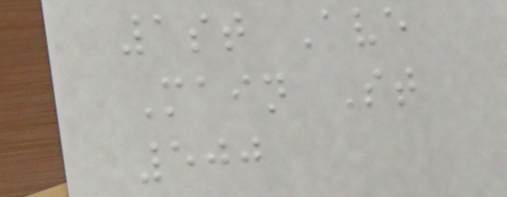1st Ave
Main St
500
